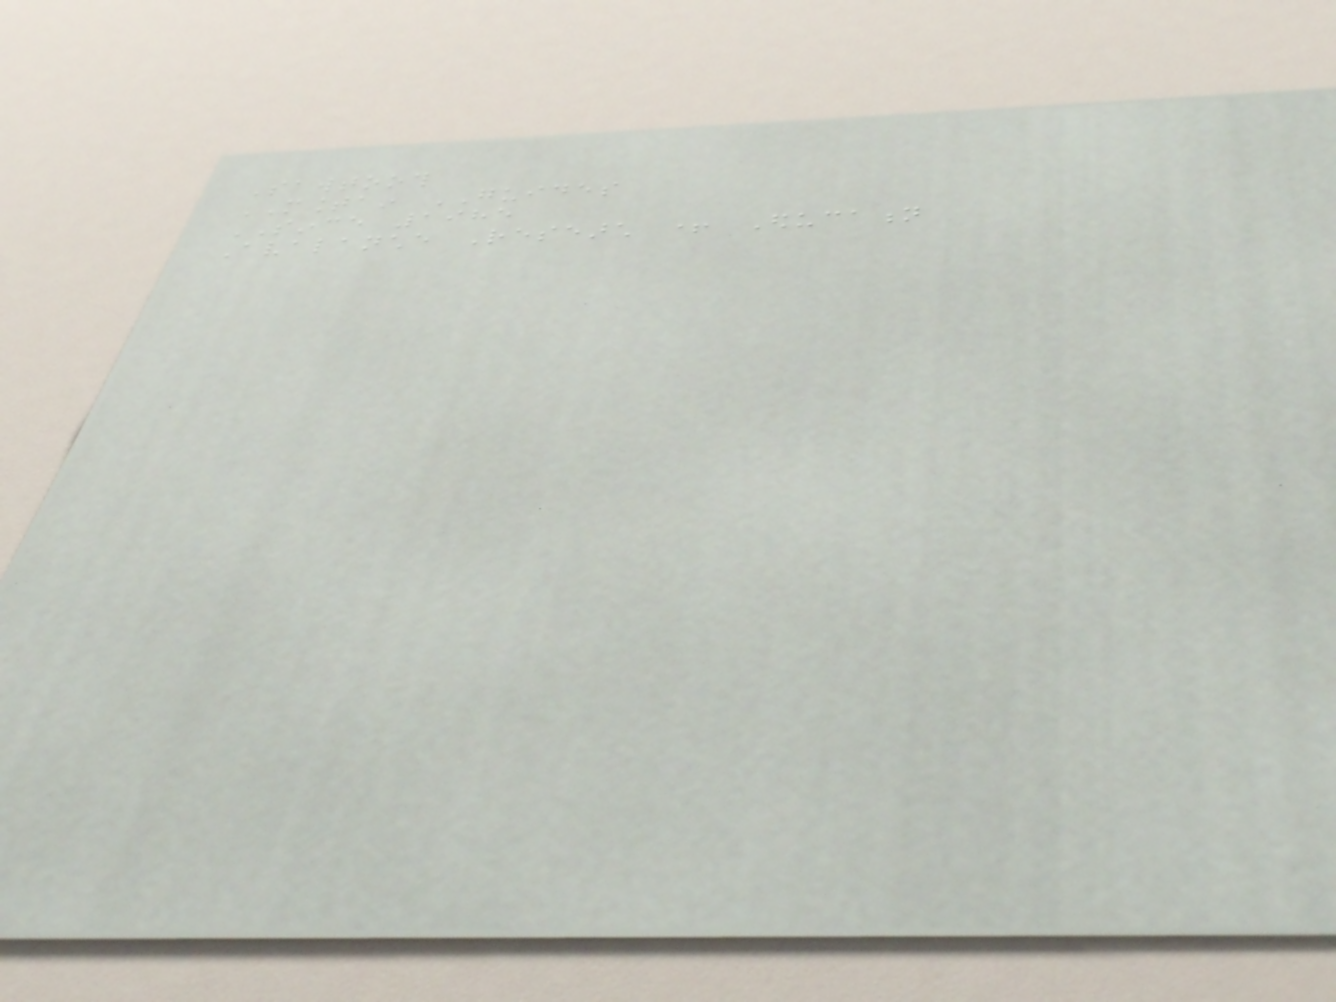Sawtooth
MOUNTAIN GUIDES
SINCE 1985
Avalanche Research + Education
